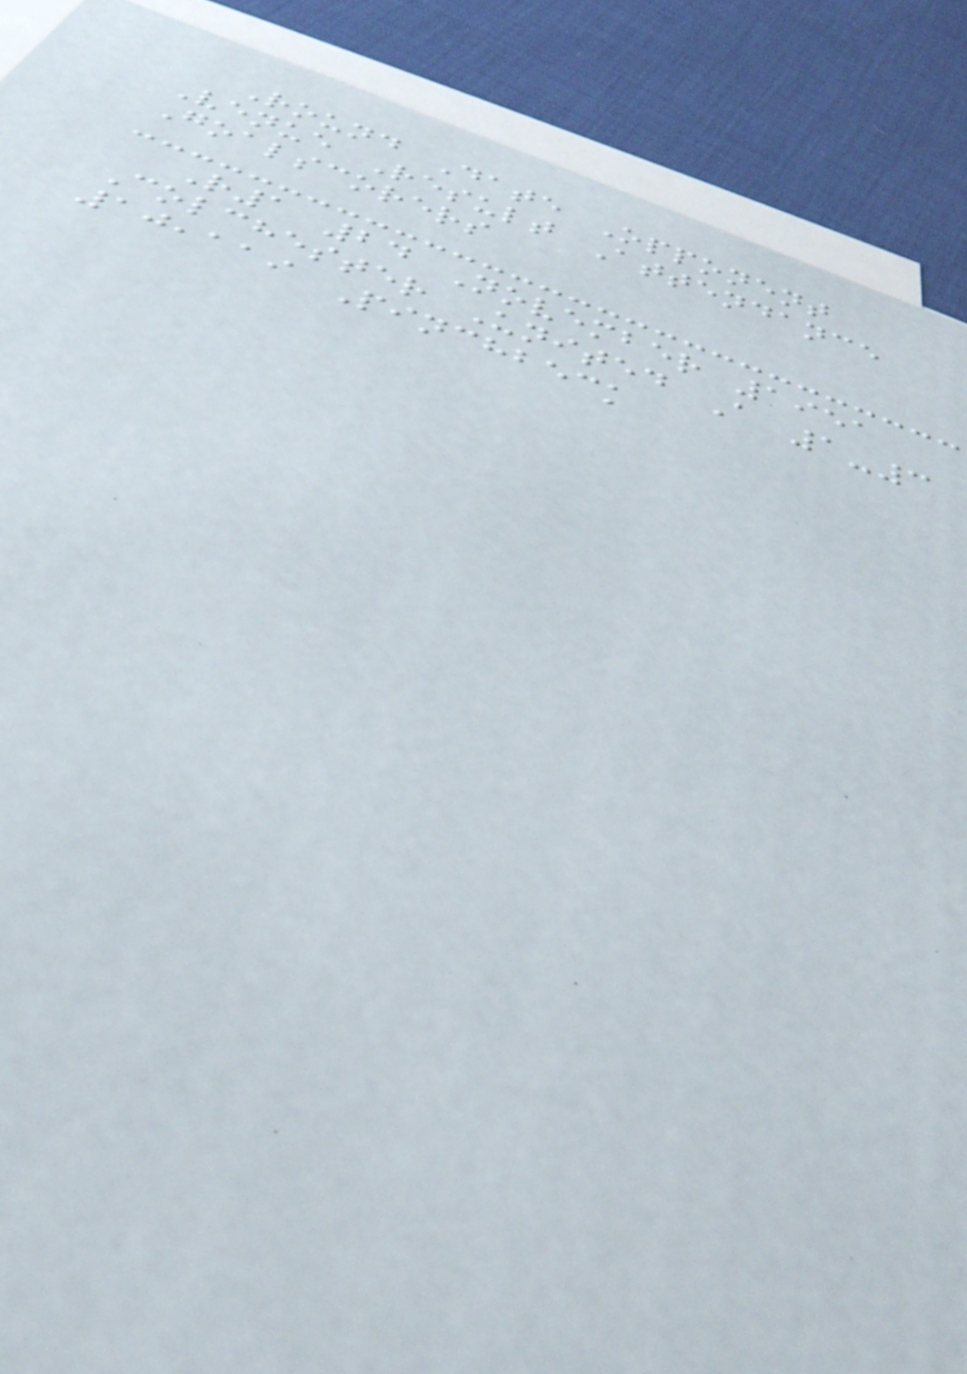Round Date Opponent
Venue Result Attendance
Goalscorers
R1 24 November 1951
Colchester United A 1-3
10,119 Pinchbeck
